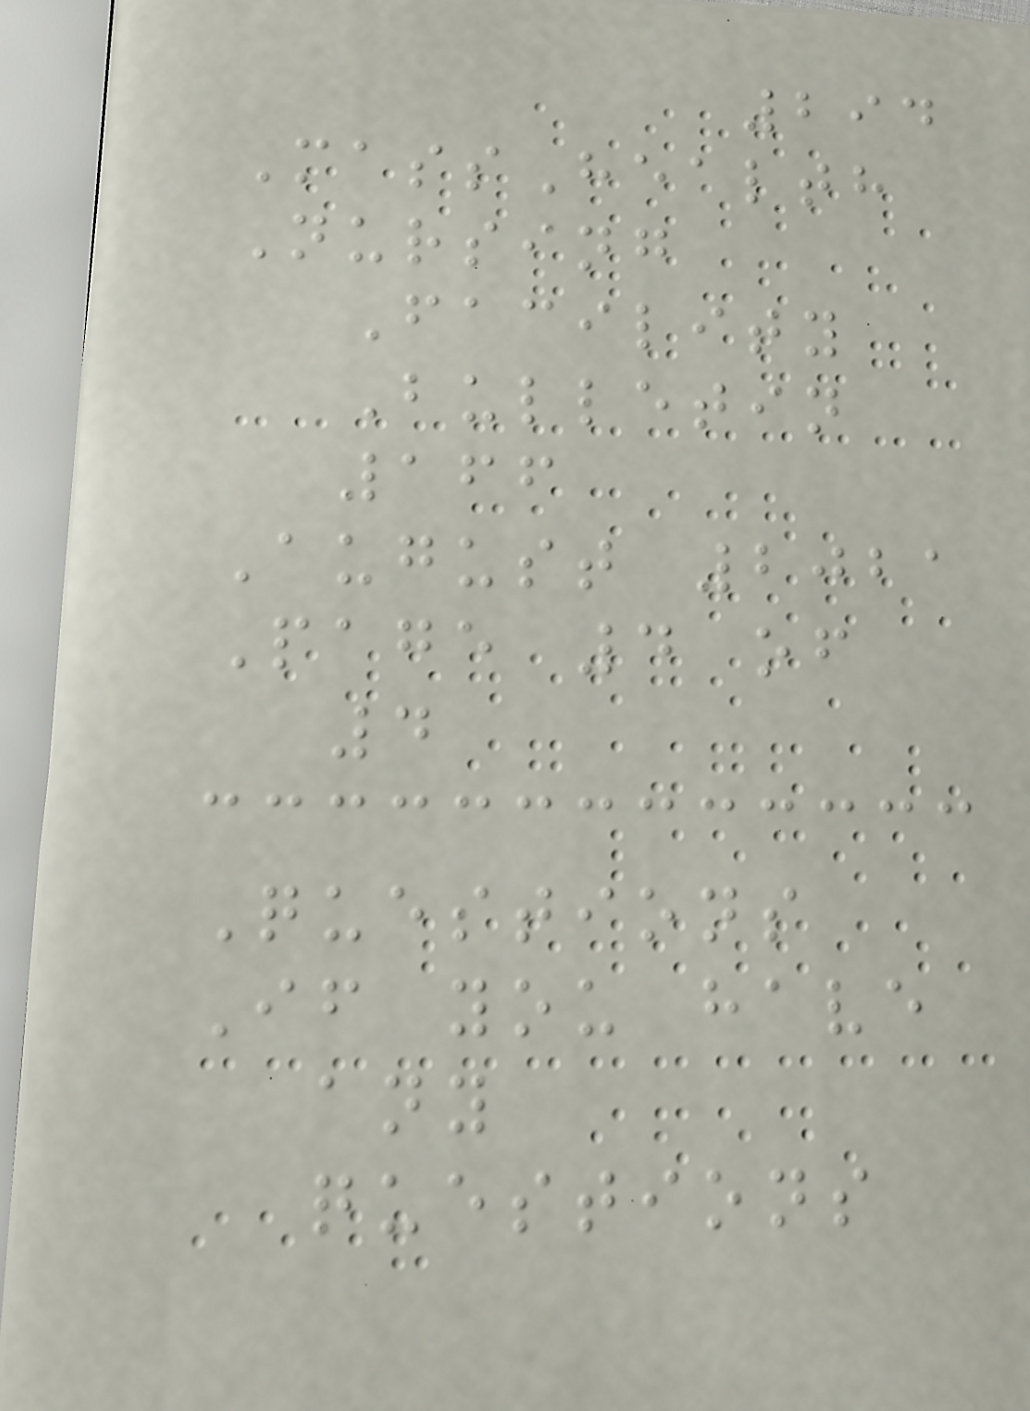294
MassHealth
Nursing
Facility
Bulletin
166
August 2021
Page 4 of
4
Questions
If you have
any
questions
